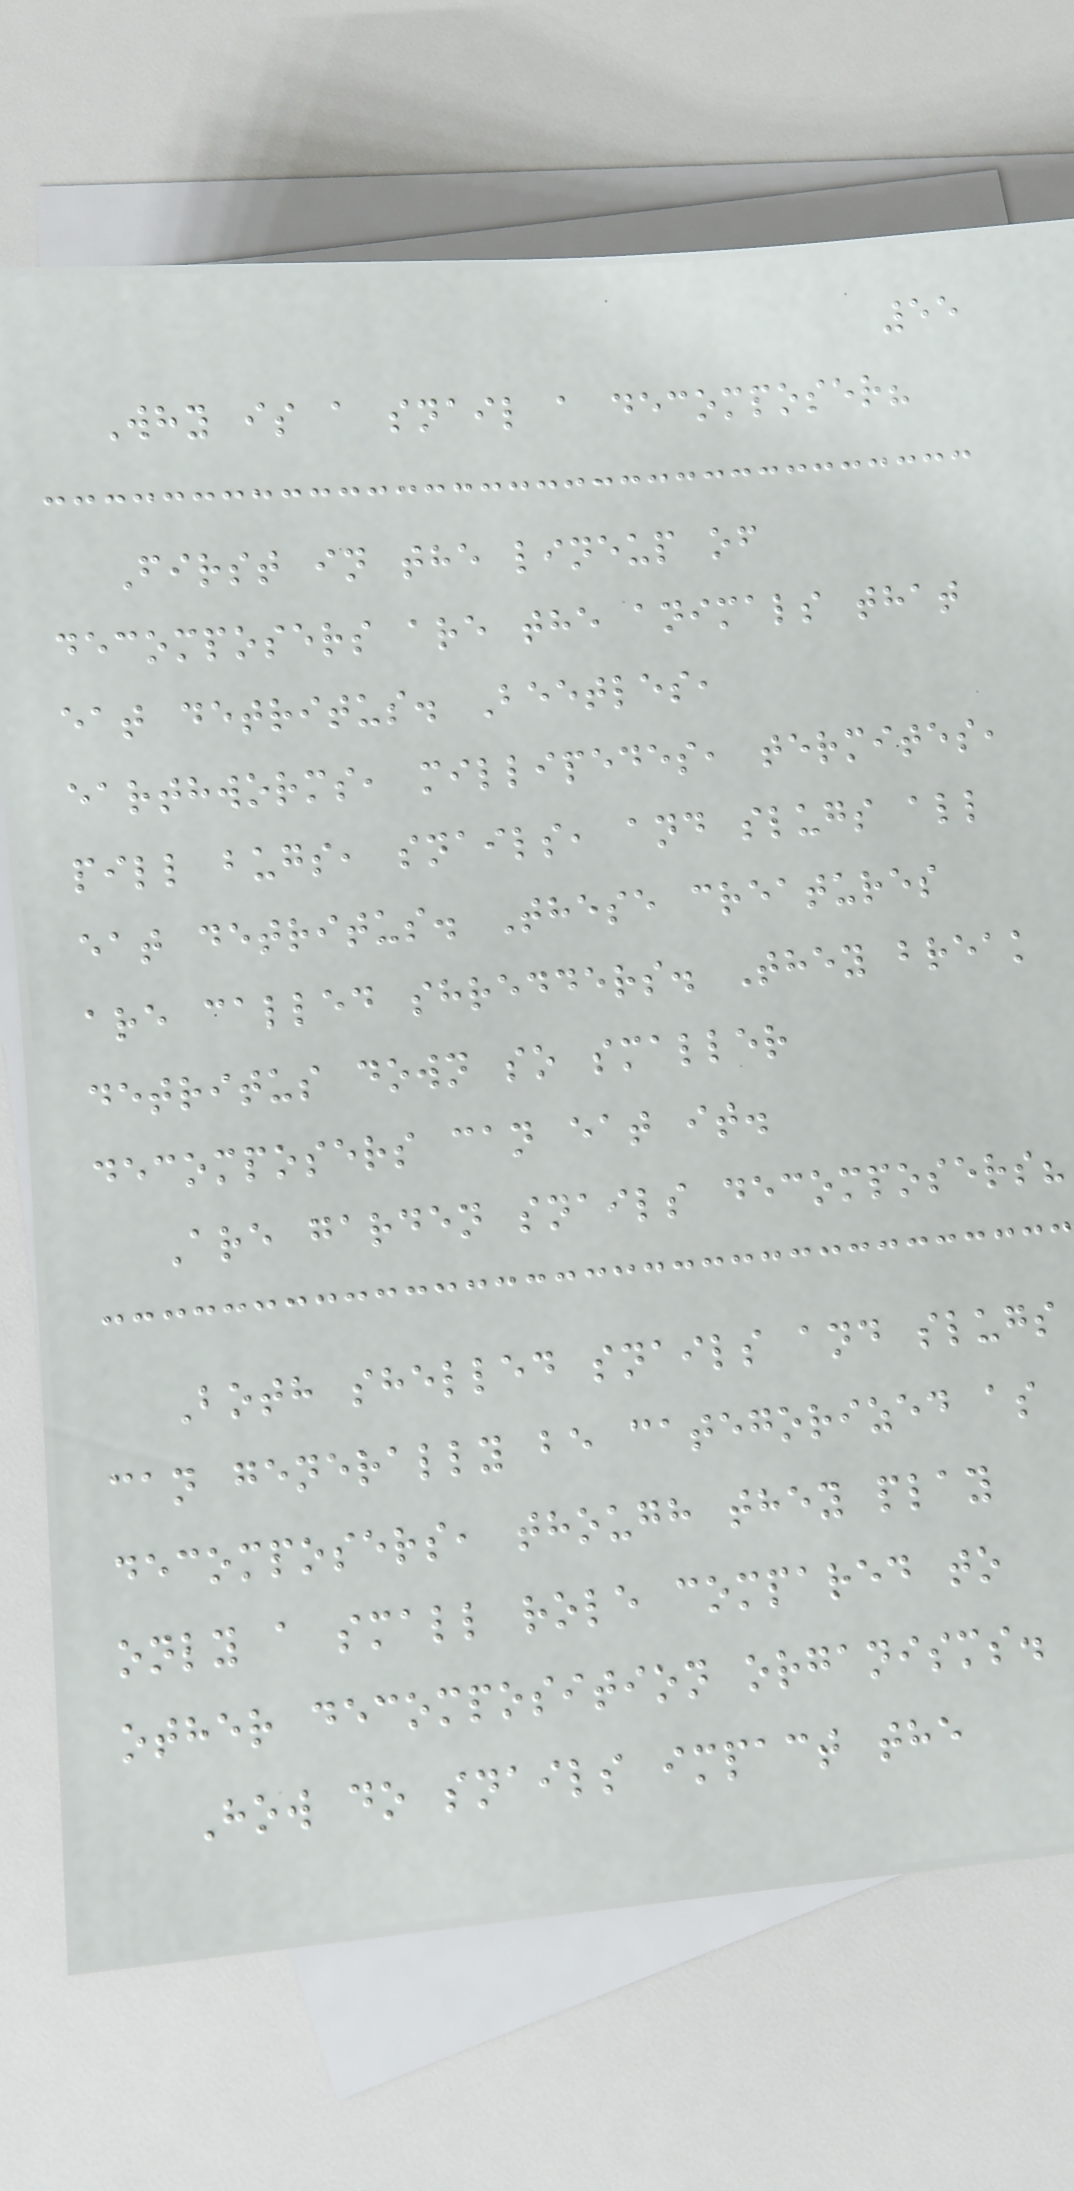55
Why is a snail a decomposer?
First in the lineup of
decomposers are the animals that
eat detritus. Beetles,
earthworms, millipedes, termites,
pill bugs, snails, and slugs all
eat detritus. These creatures
are called shredders. They break
detritus down so smaller
decomposers can eat it.
Are garden snails decomposers?
Both shelled snails and slugs
can generally be categorized as
decomposers, though they play
only a small role compared to
other decomposition organisms.
How do snails impact the
